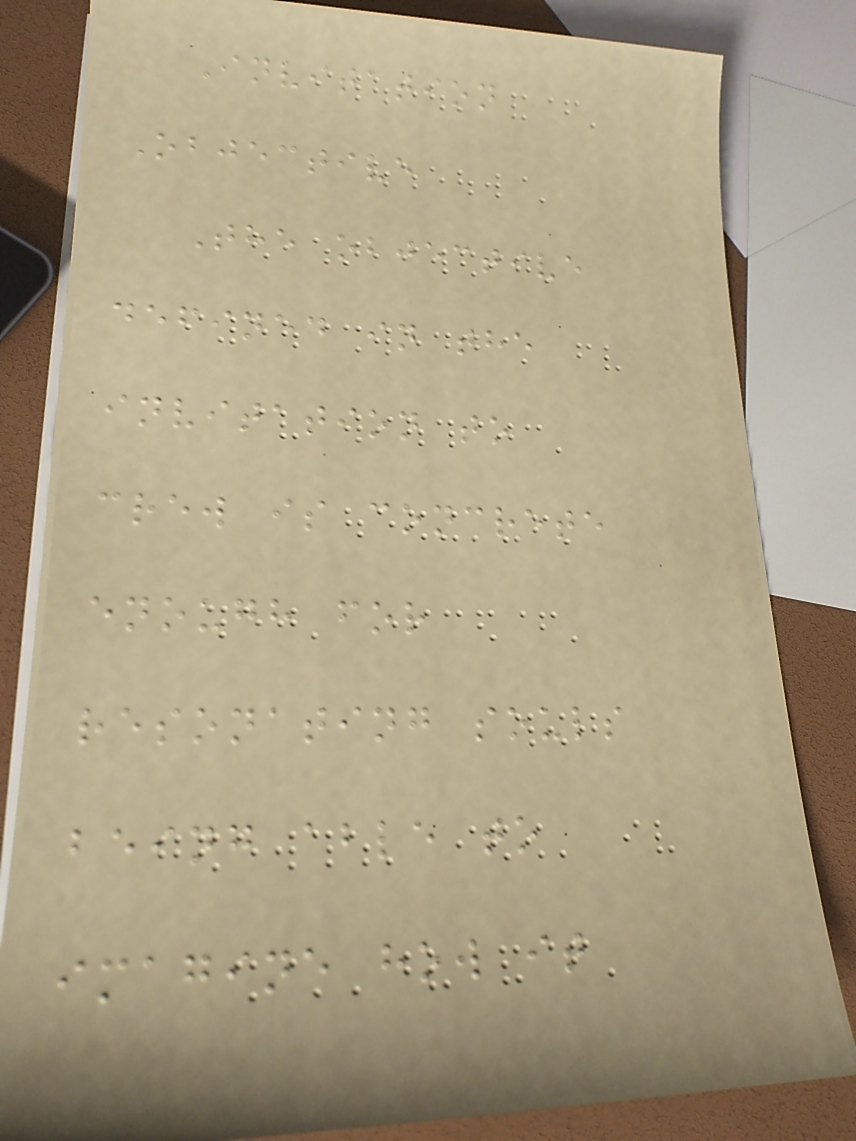Invitation
Objective
The objective
defined in the
invitation to
crew is concrete
enough for
resonating souls
being able to
imagine how it
